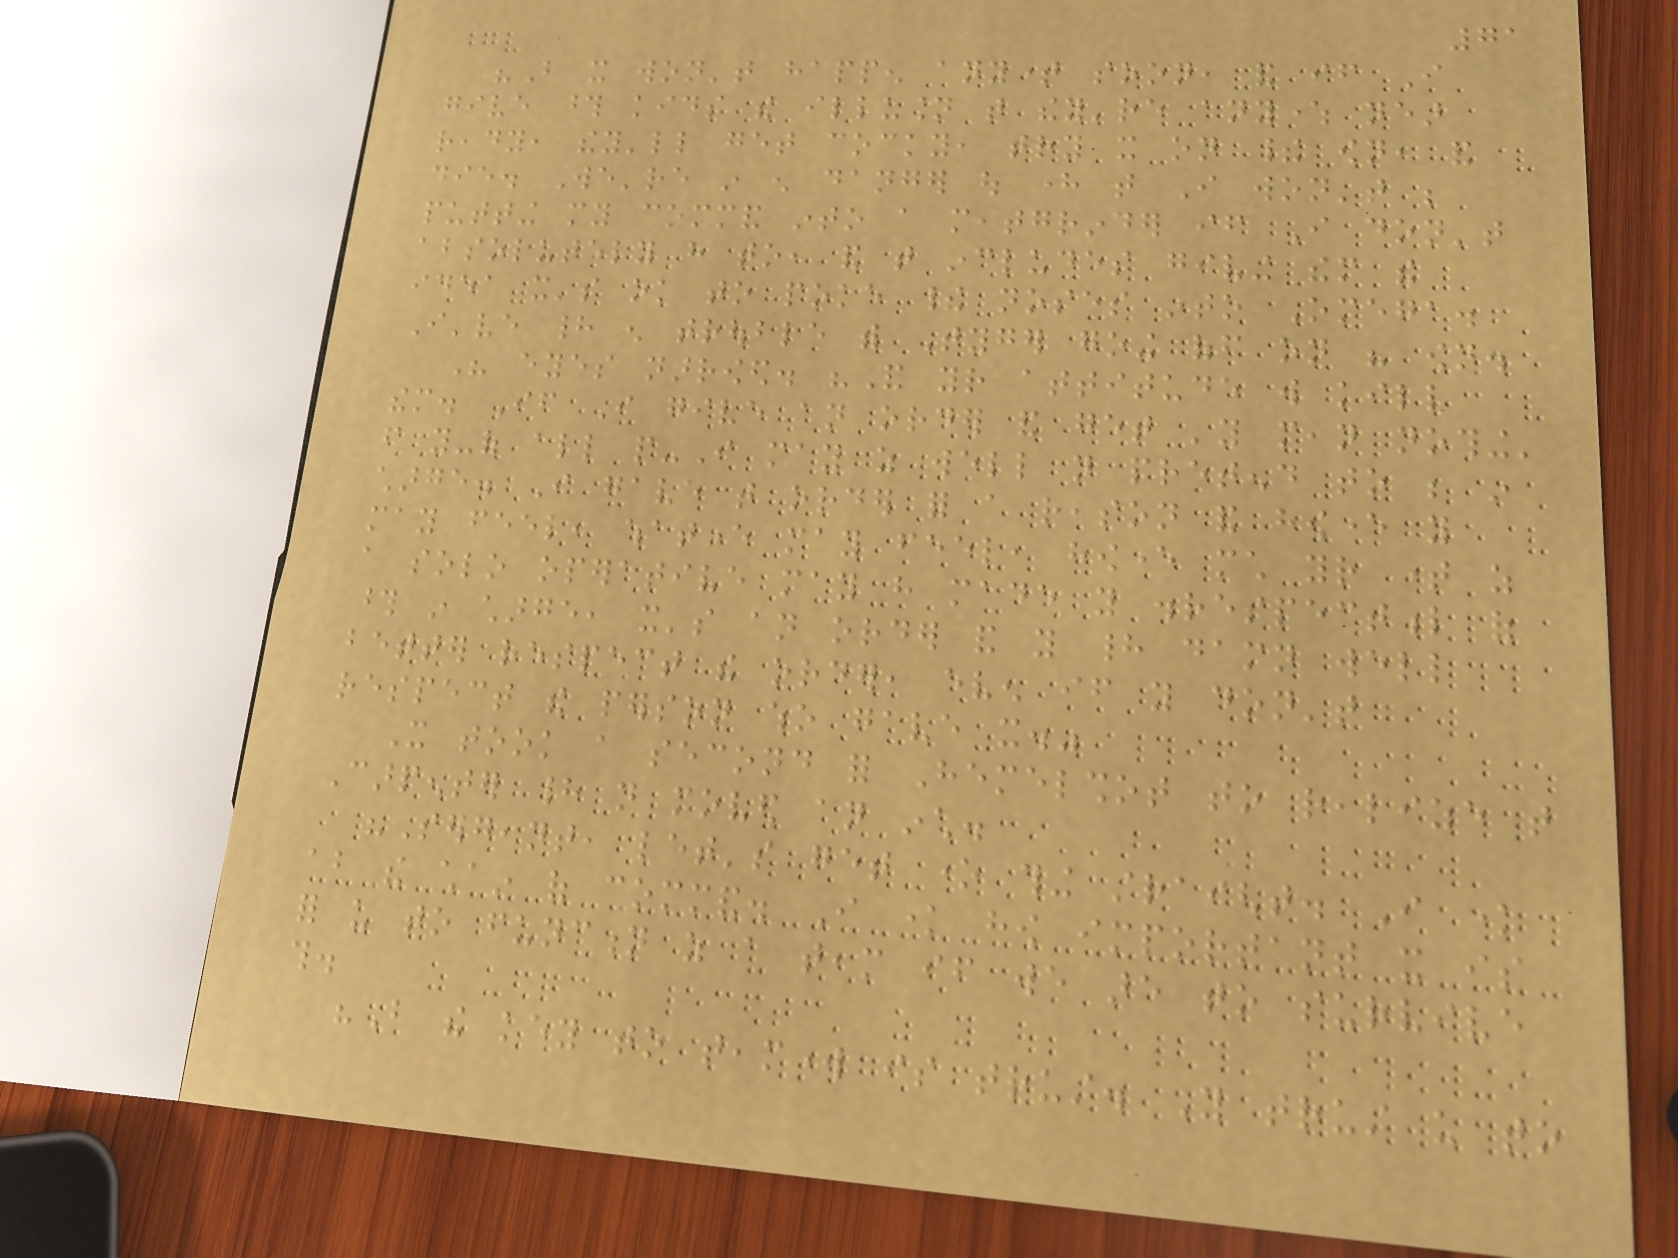71
"But it won't happen anytime soon, and if I
give those kids the illusion that they're anywhere near
ready, they'll get cocky, try it on their own, and
die. We're in enough danger out here that I won't be
putting my command into a meatgrinder if I don't
absolutely have to, and that includes giving them the
idea it's ok to poke their noses into Omega.
I've had enough trouble with Tyger going off on his own.
His eyes narrowed. "And your attitude will kill
them. If I give an order and get 'you mean nothing'
from you-of all people-I may as well not pretend to be in
charge. I gave that order for a reason and however you
may feel, whatever may feel, however much your time as
a solo operative may have made you disrespectful of
those in charge, it's an order and you had damn well
better respect the order, even if you don't
respect the person who gave it."
It took a second for Hemelshot to realize that
Carpenter had not moved an inch.
"Sergeant, let's get one thing straight. I know
about the chain of command. I know how important it is
for us to function as a team if we are to survive
this.
"But the key to teamwork is trust. You trust us to
